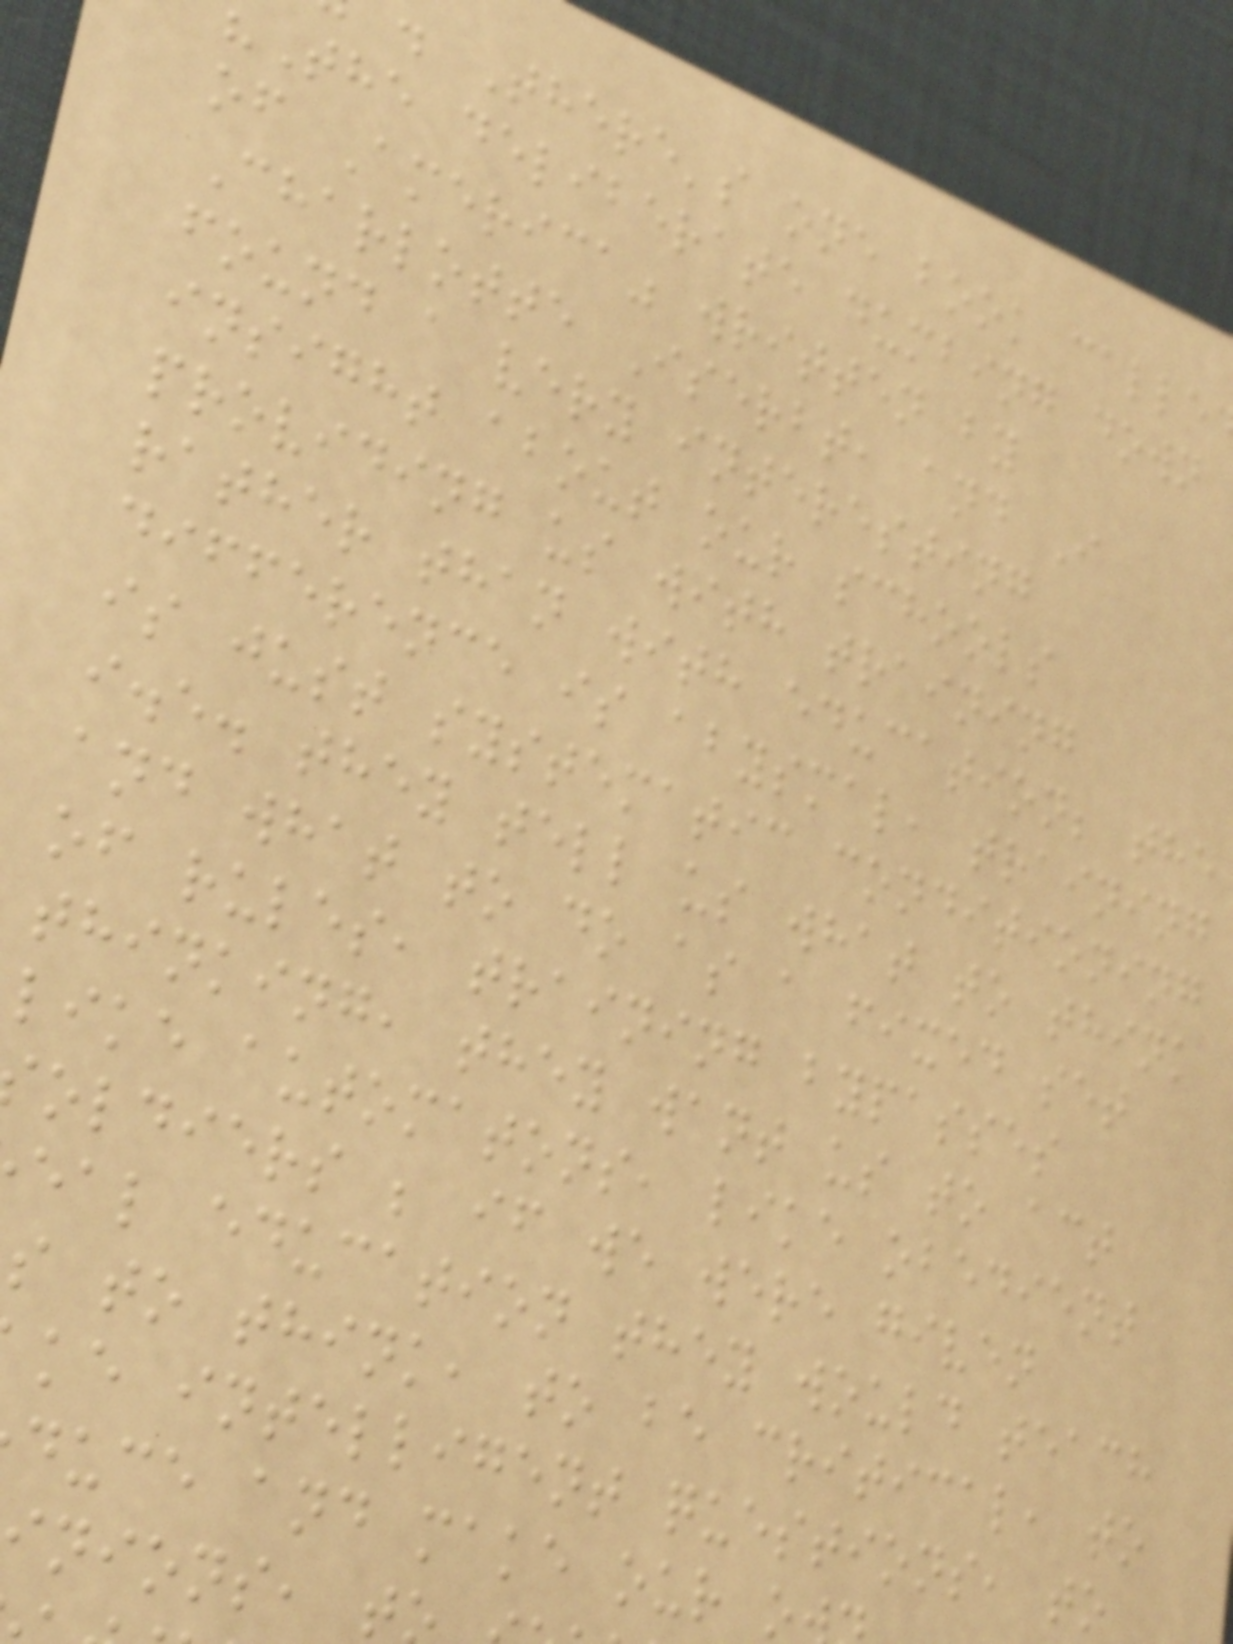. There's one book calle
The deliberate dumbing down
of America" written by
Charlotte Iserbt, and I
found a very interesting
insight about our schools
providing us with training
rather than with education; the
difference is abysmal, training
is just systematic conditioning
i.e. they tell us what to think
and what to do as a fixed set
of rules, training bypasses
thinking, they want us to act
like automatons, like obedient
oldiers ; if we were given
eal education they would teach
s to think, to be critical, to
ke intelligent questions, to
duce and make our o
nions, t
